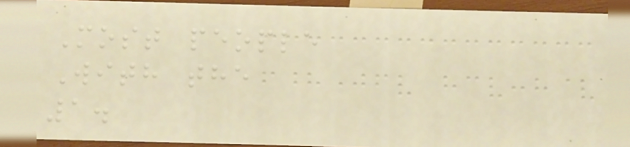Most people
With the
1.
